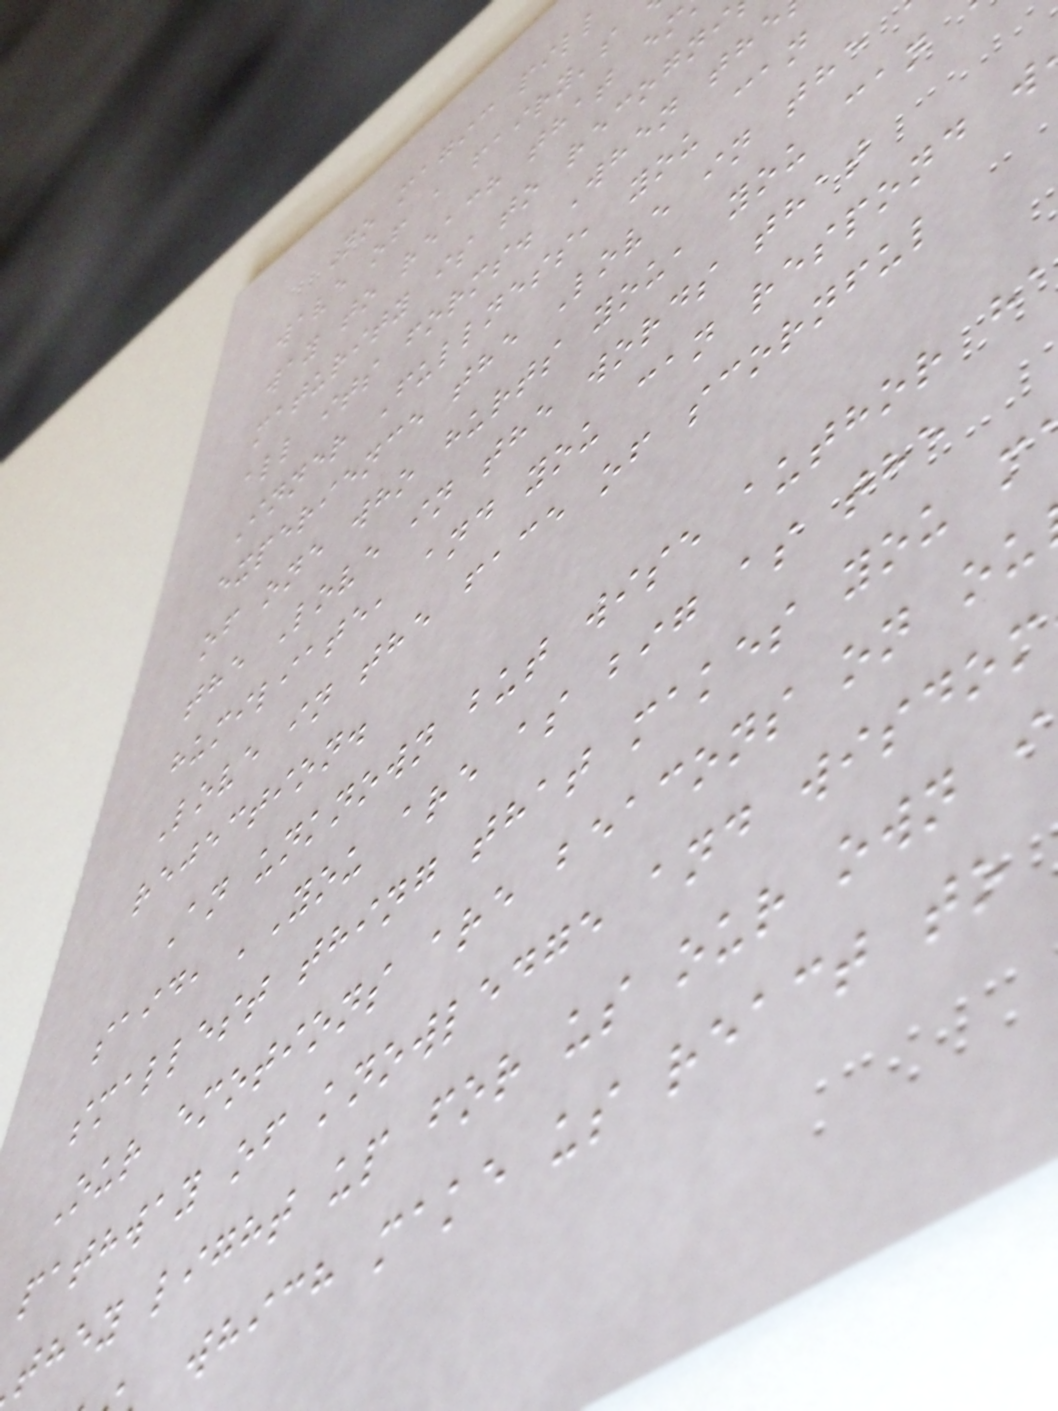No magic pill
wave of a fairy's
way to reach that em
maturity is to recogni
all its forms. When the
Inner Fullness, you can
experience the Love in the
of one who hurts you, you can
the Love in the words that
humiliate, and you can respond w
Love in the face of scornful
rejection.
An unknown but wise author h
said, 'You are as big as the
smallest thing that makes you m
Our emotions are beacons on ou
pathway of knowledge and wisdom
they light up for us our own i
which make us react to
